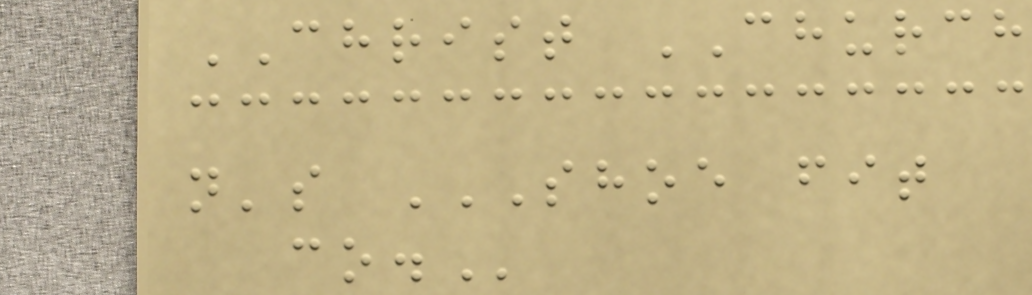CHRIST CHURCH
n's SHOE FIT
CO.
